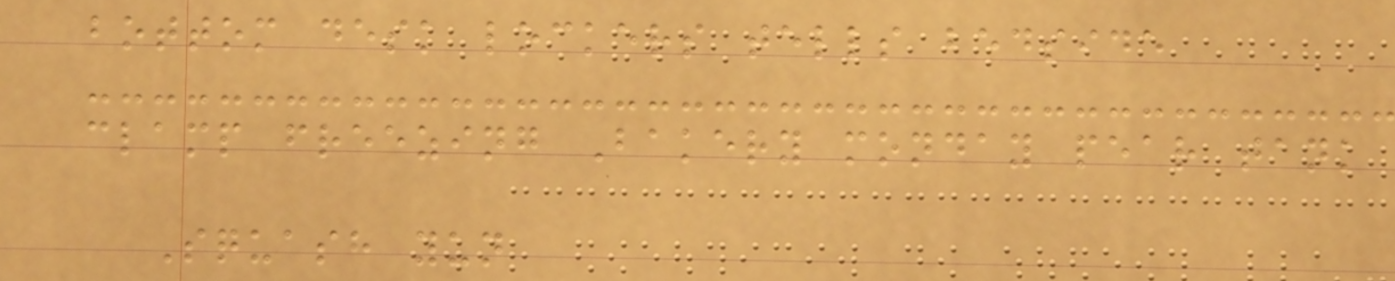bottom desk lockers tells bedside
clamp freezing Bakery monday pear tank
Squash yun
